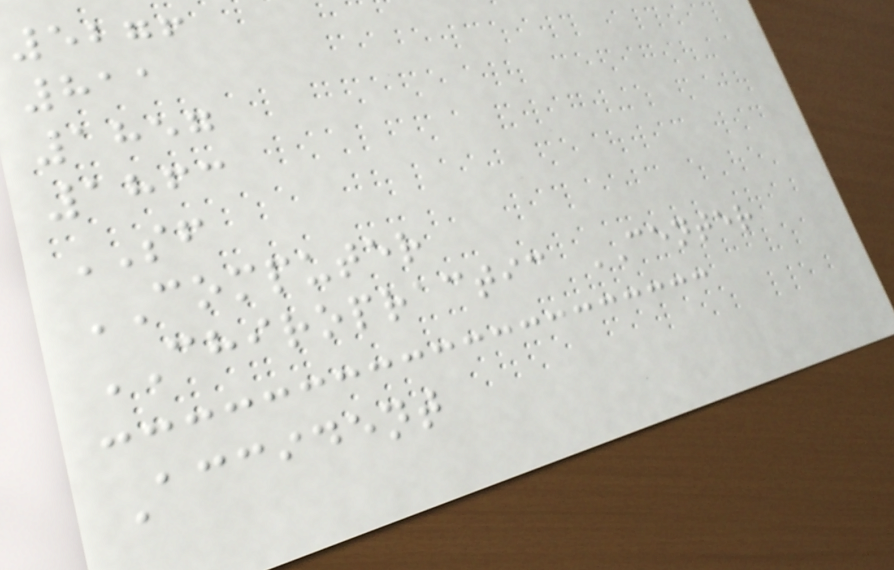5276
811
1857
1863
SF
COMPUTER
CHIROPRACTIC CENTER
Accident
